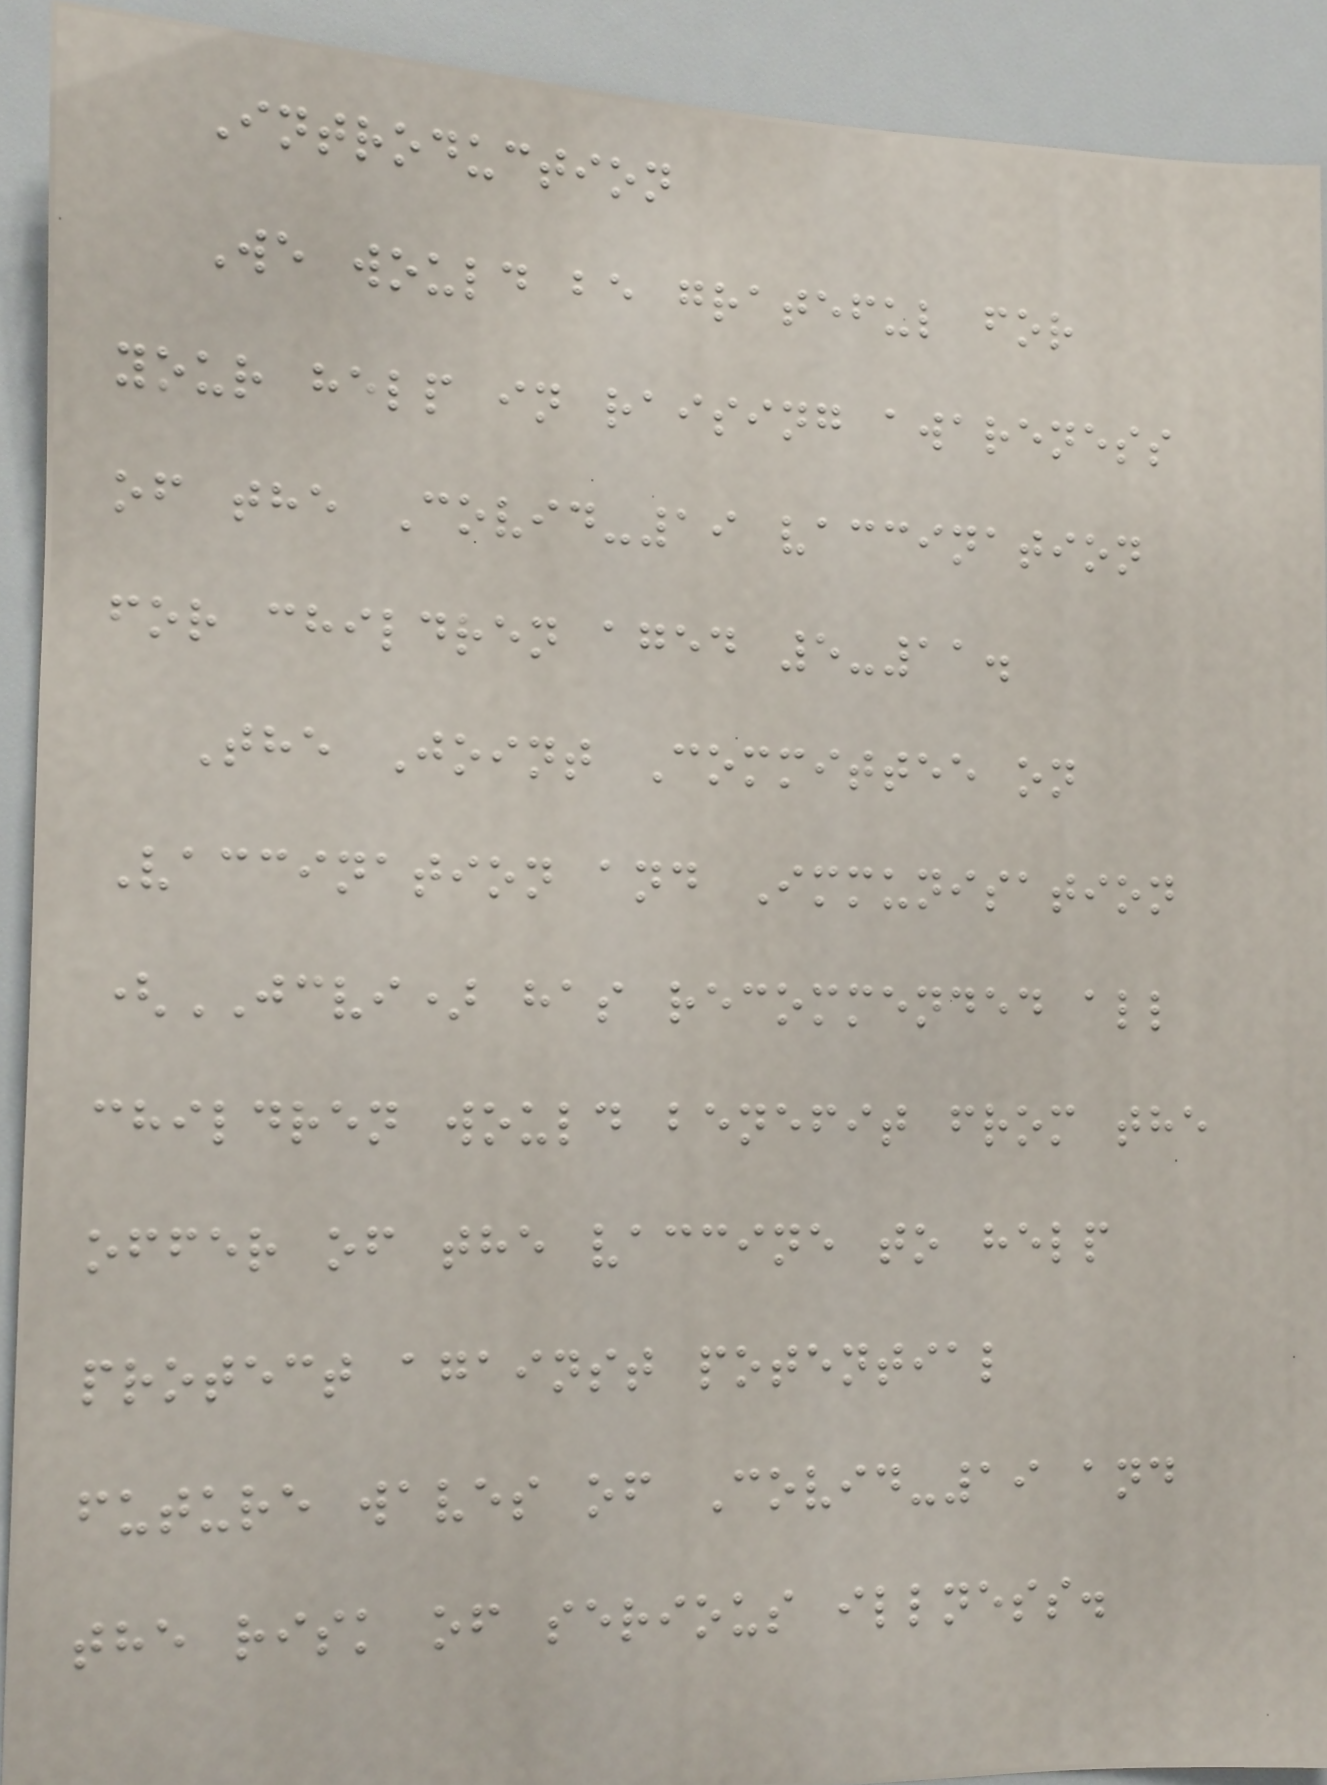Introduction
We would be grateful for
your help in raising awareness
of the Covid-19 vaccination
for children aged 5-11.
The Joint Committee on
Vaccination and Immunisation
(JCVI) has recommended all
children would benefit from the
offer of the vaccine to help
protect against potential
future waves of Covid-19 and
the risk of serious illness.
